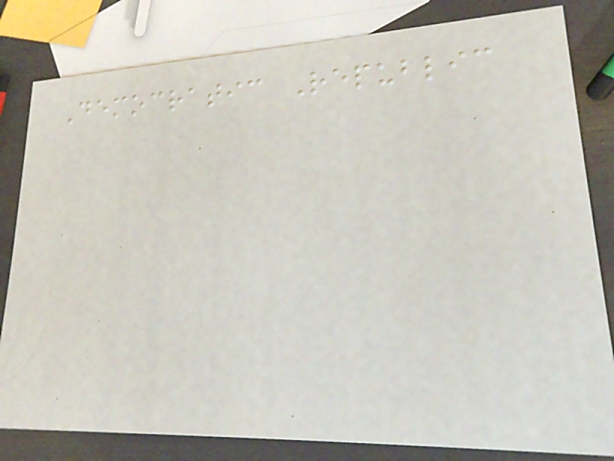Democratic Republic
